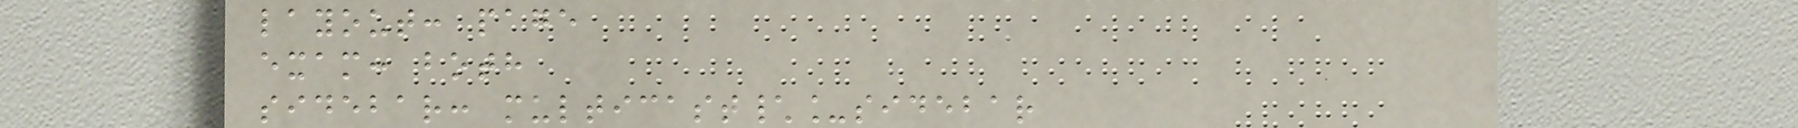layout: page
exam: both
sidebar: multicast\_sidebar
